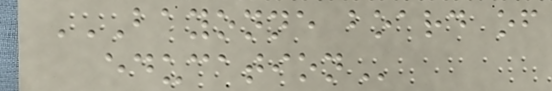BAYONNE BOARD OF
EDUCATION
